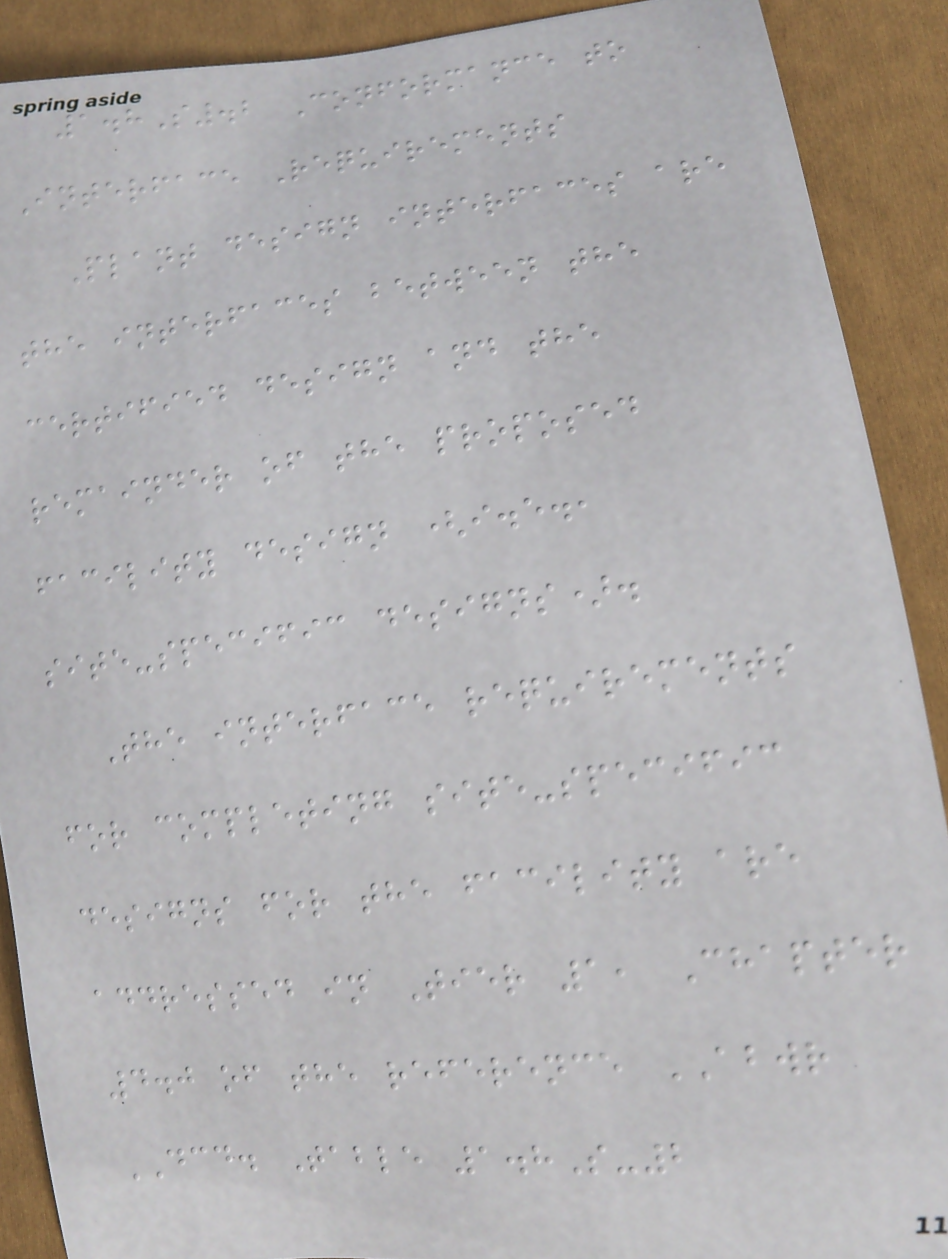1.8S.2 Conformance to
Interface Requirements
Plant design interfaces are
the interfaces between the
certified design and the
remainder of the proposed
facility design (i.e.,
site-specific designs).
The interface requirements
for completing site-specific
designs for the facility are
addressed in Tier 1, Chapter
4.0 of the reference ABWR
DCD. Table 1.8S-2
